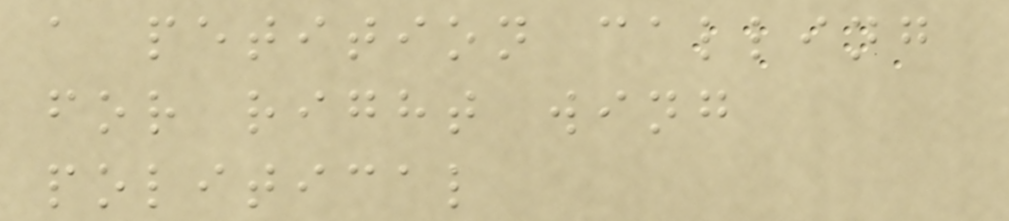a petition calling
for right wing
political
